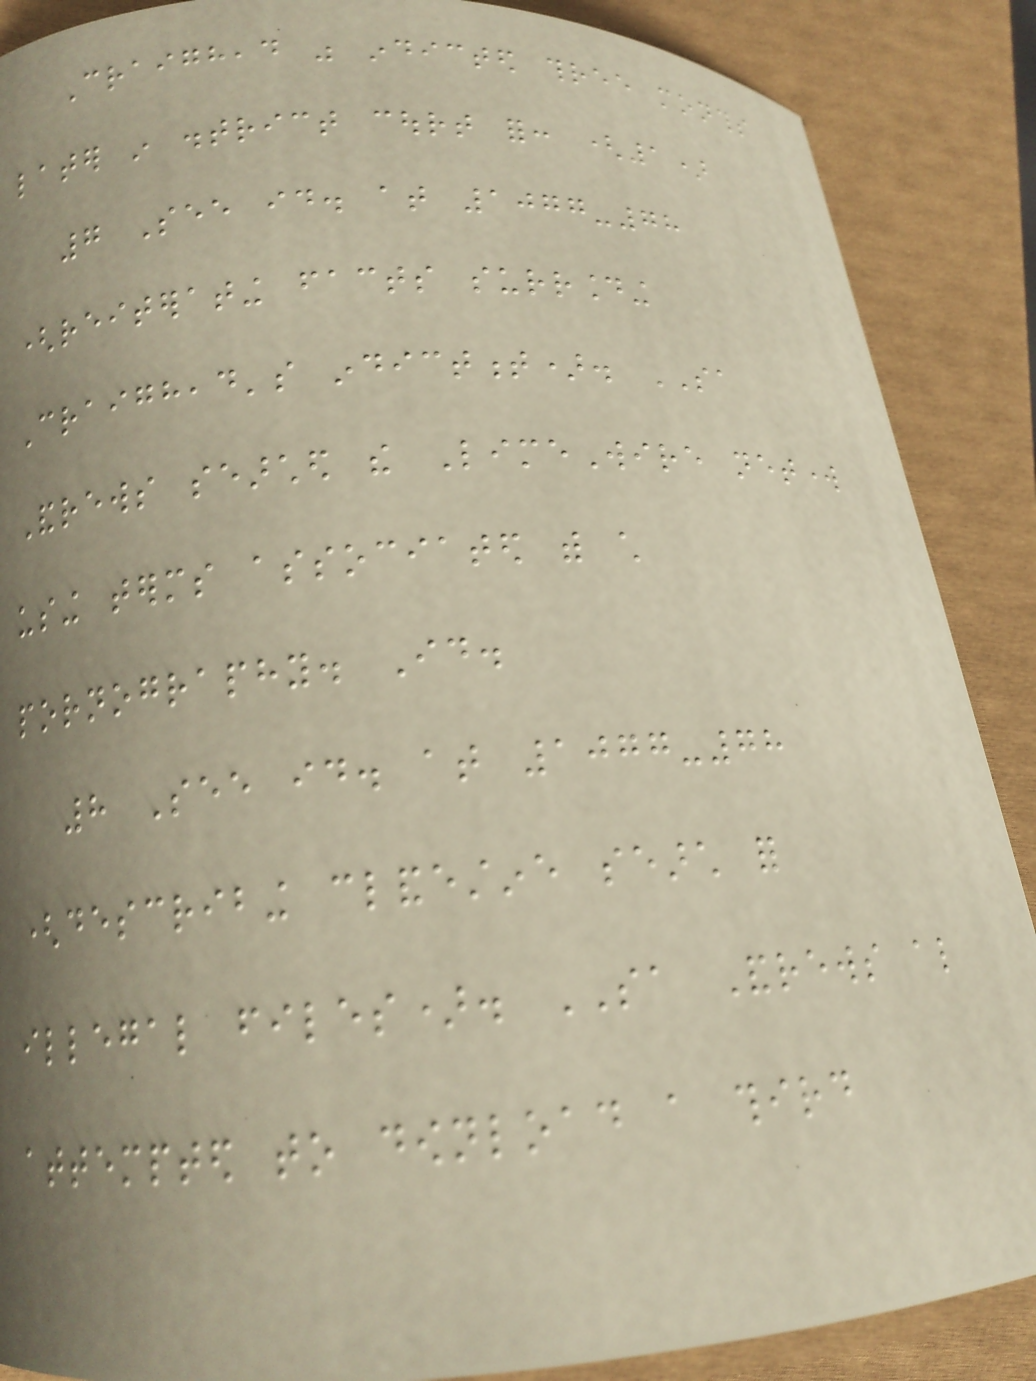Craighead was indicted three months
later in district court for: (1)
7 See id. at 1077-78
(reiterating facts surrounding
Craighead's indictment). SA
Andrews searched the LimeWire network
using terms associated with child
pornography. Id.
8 See id. at 1077-78
(describing clandestine search for
illegal files). SA Andrews also
attempted to download a third
